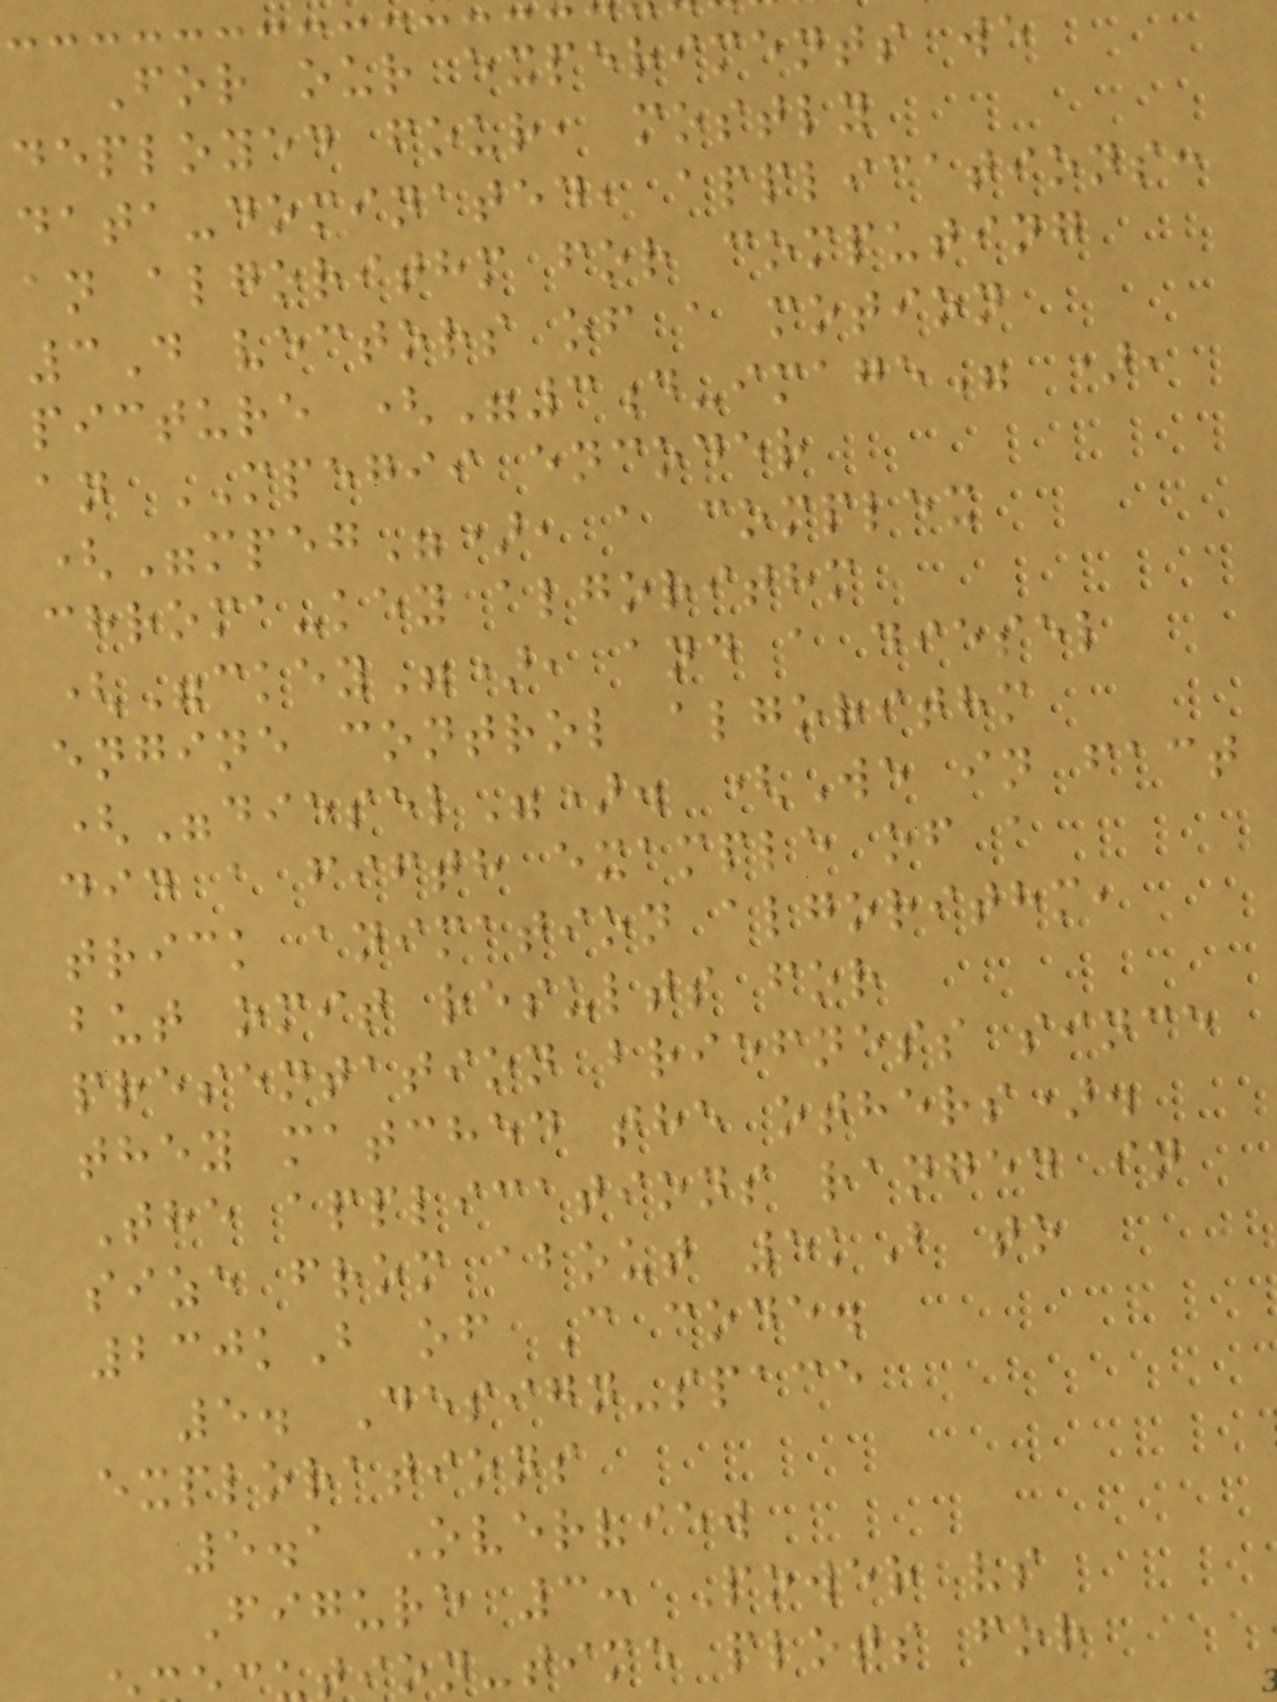For our experiments we
deployed four, mostly
data-dominated, applications:
an algorithm for computing
3D vectors of a motion
picture ("3d-image" ),
an MPEGII encoder
("mpeg"), a complex
chroma-key algorithm
("ckey"), and a diesel
engine control algorithm
("diesel"). (We in fact
did a fifth example of a
trick animation algorithm,
but omit results for
presentation briefness since
they matched the others).
The applications ranged in
size from about 5kB to
230kB of C code.
5. Design-space
explorations
5.1 Overview
Figure 3: Power vs
tion-time plots for
